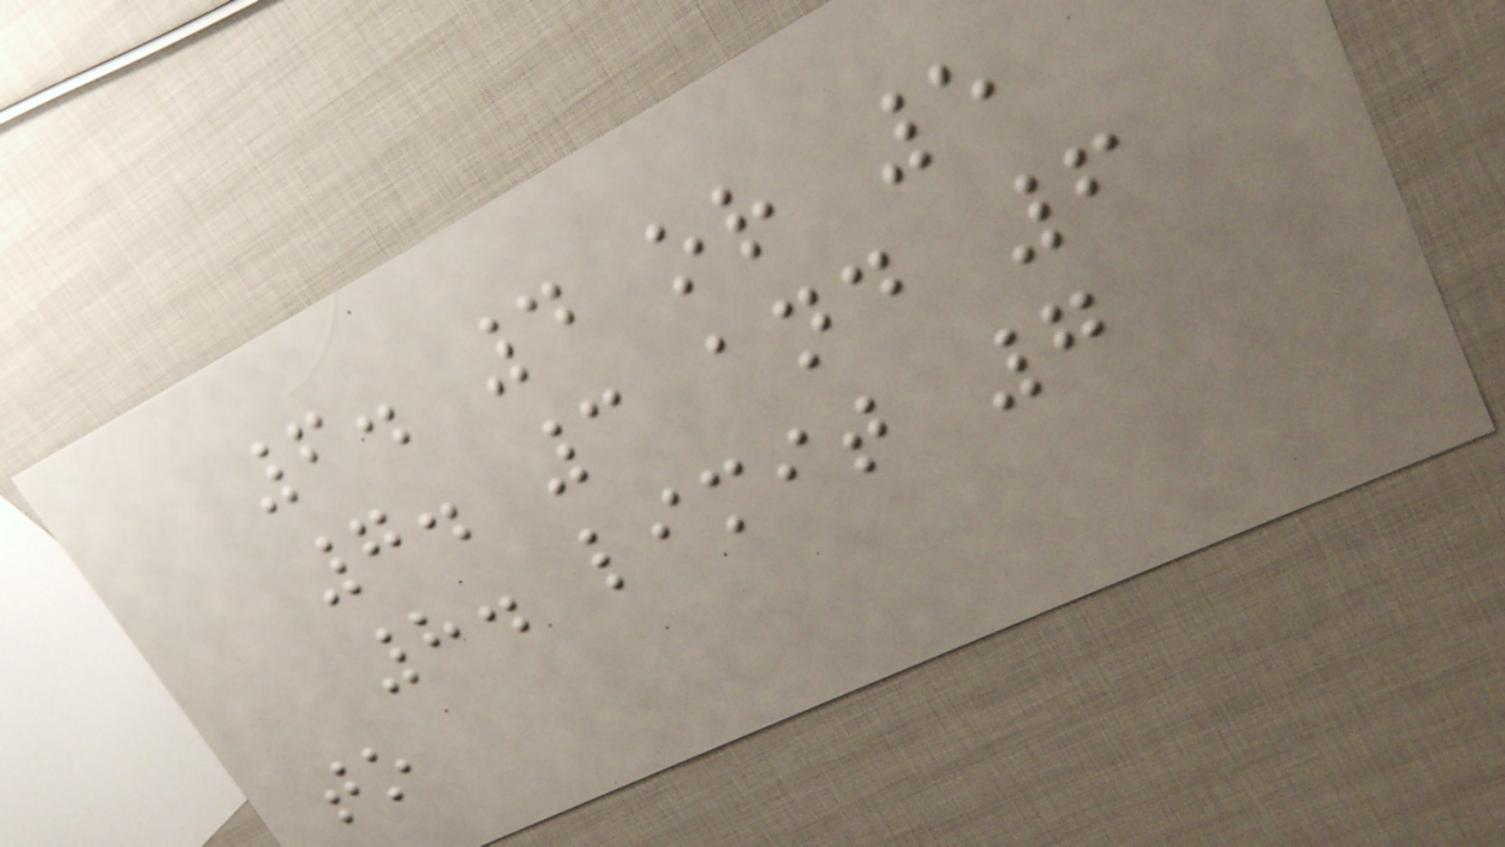6. 4 or 5
7. 3 and 6
8. limit 7
to
